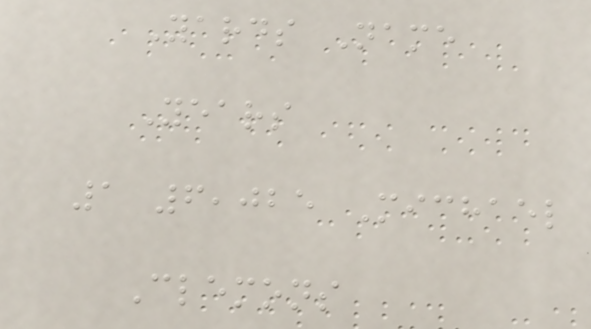Yards Name
Years
1 6,025 Michael
Clemons
